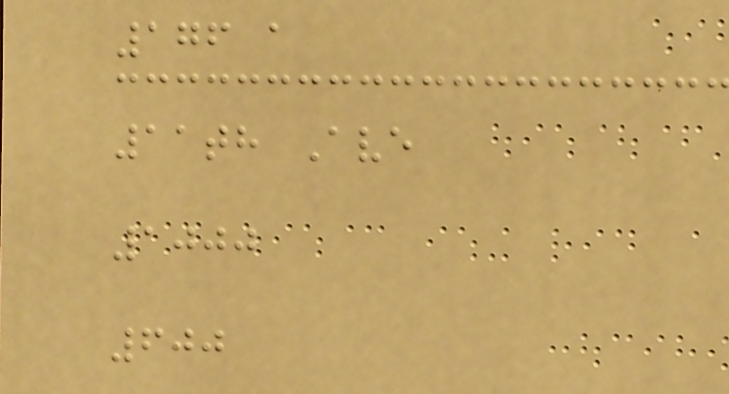176 a
11th Ave
1000
600
